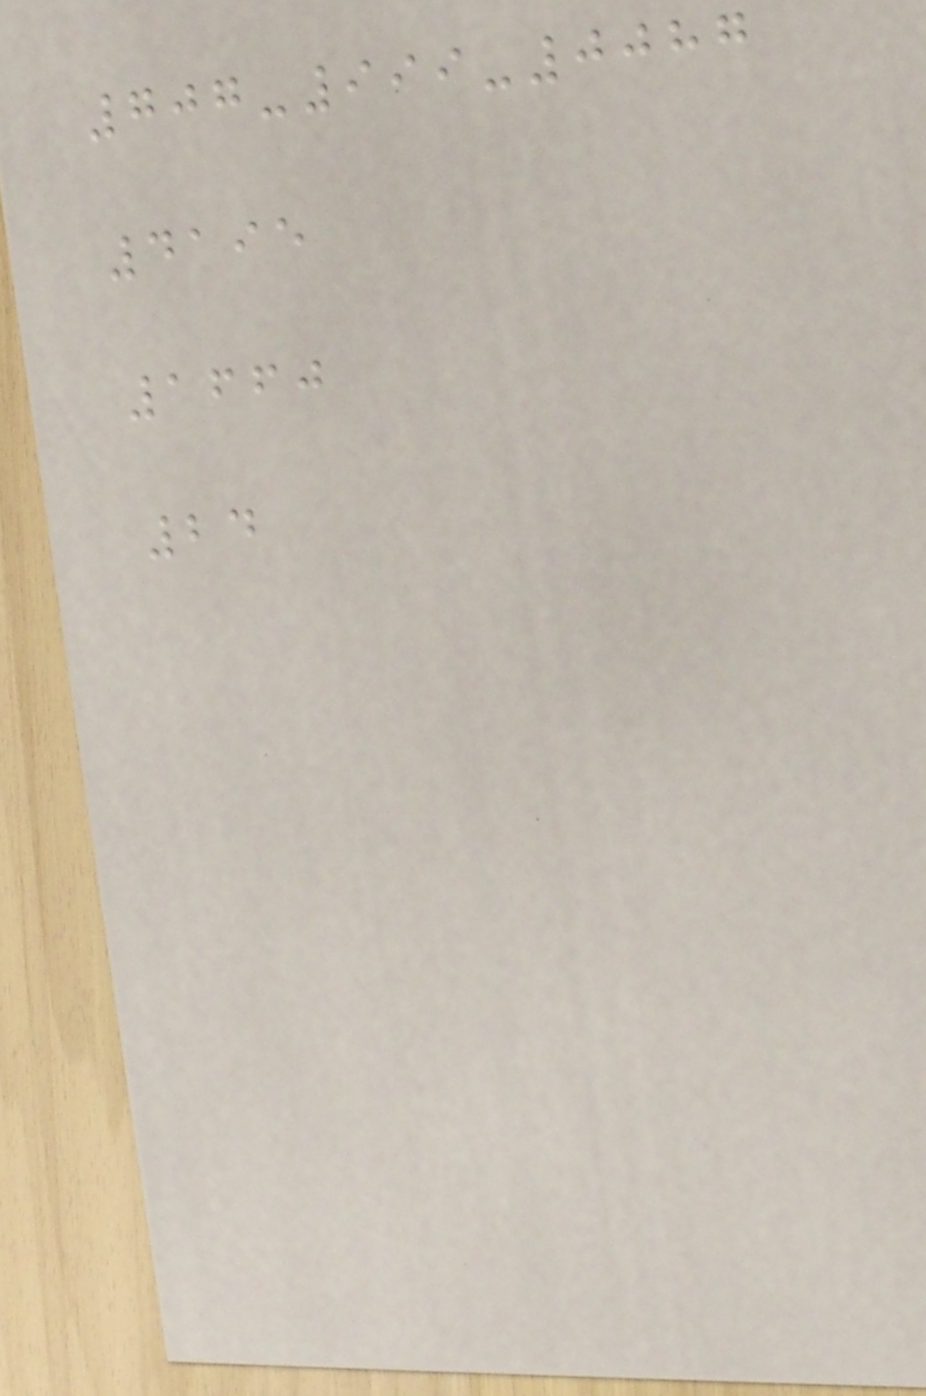707-999-0087
4195
1660
24
